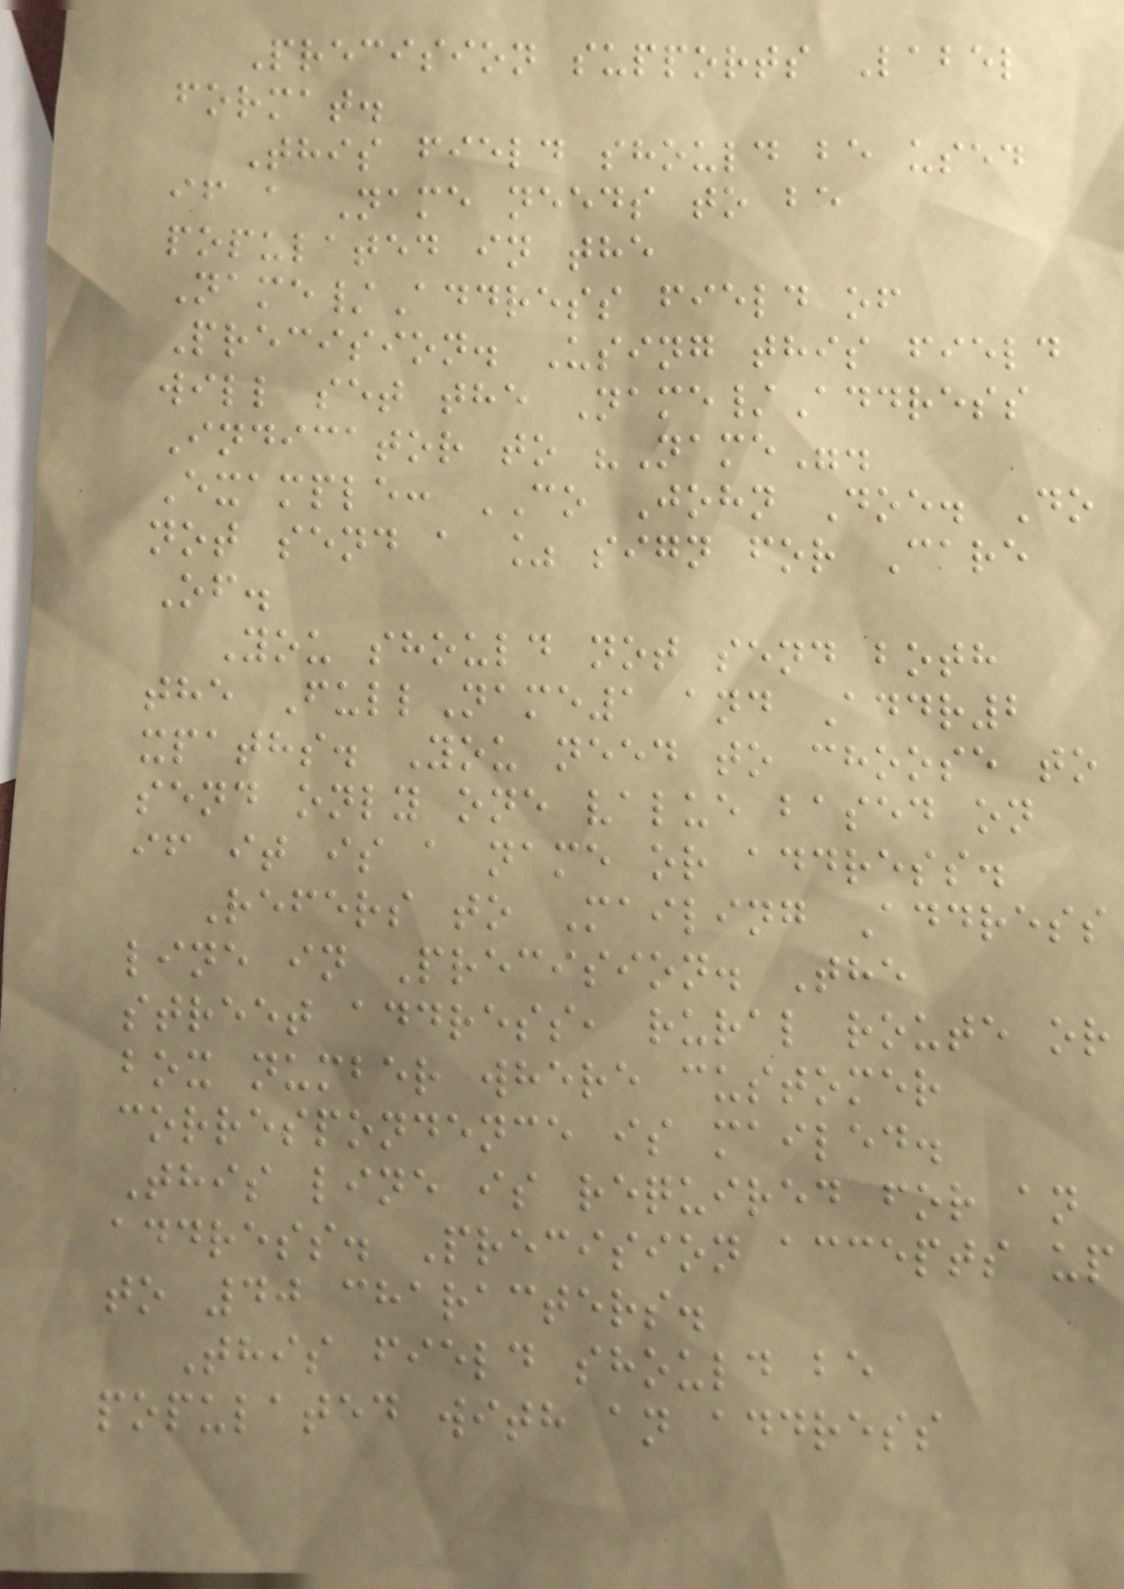Precision supports Label
format.
This field should be used
if a Name needs to be
populated in the
Name/Address field of
Precision. Using this field
will set the Name/Address
Indicator to "Name".
Example: CO John Doe. Do
not send a % sign for Care
Of.
You should not send both
the FullName1 and Addr2
xpaths. You need to choose to
send only one value based on
if it is a name or address.
Refers to Mailing Address
line in Precision. The
street address, rural route or
box number where customer
correspondence is mailed.
This line is required for an
address. Precision accepts up
to 40 characters.
This field should be
populated with an address
